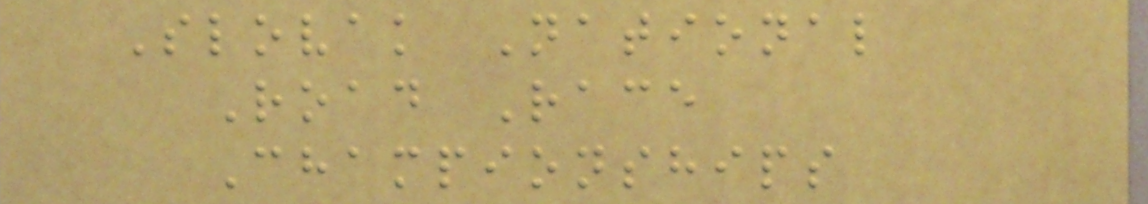Slovak National
Road Race
Championships
